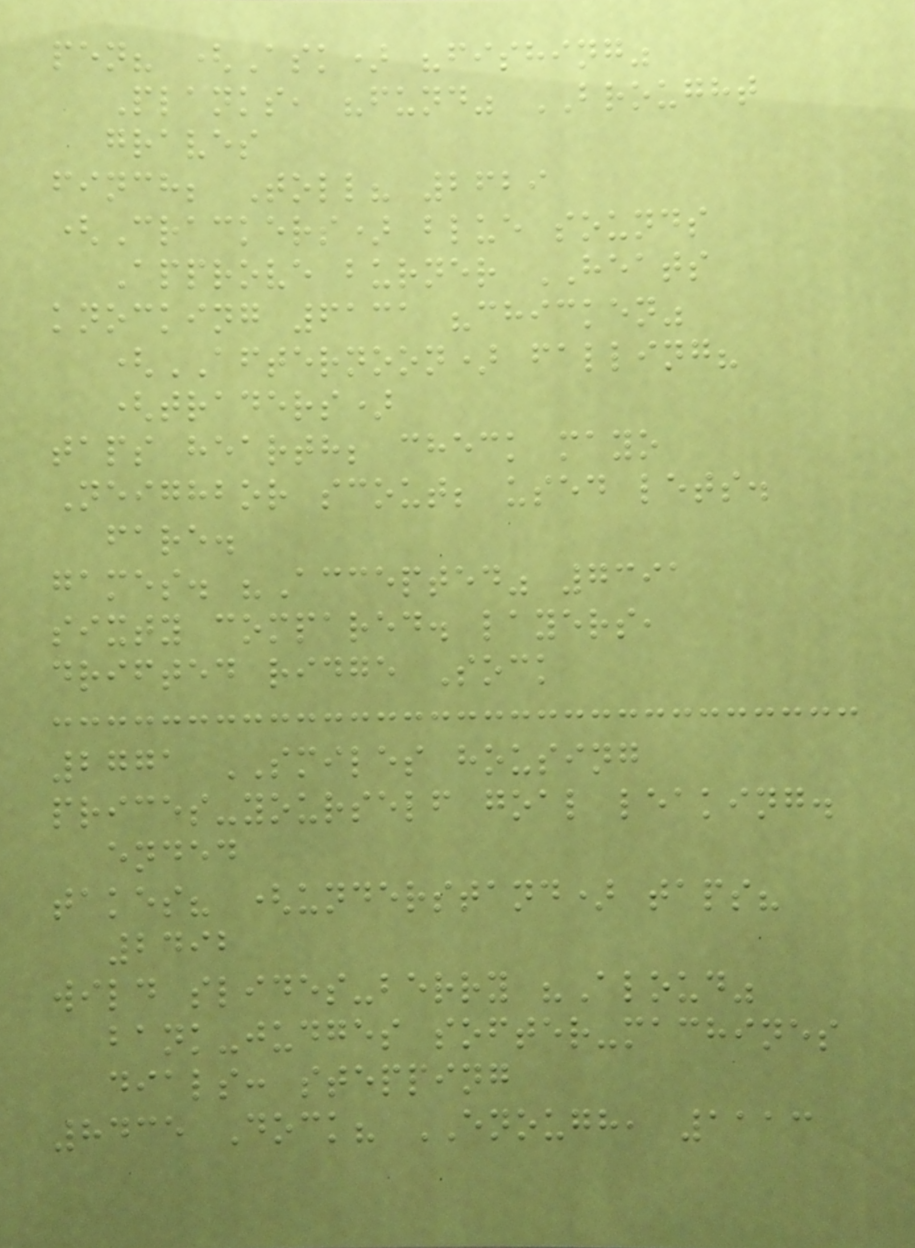pen? (Ask) "fishing"
Planks, "fund" BROUGHT
graves
finch; Toll? 2629
(Crackers) blue sounds
Approve burner HEATS
knocking 6131 "chicken"
(AFTERNOON) falling?
(traders)
taps hearth; check mayo
Neighbor scout; used lets.
fare.
games. "Accepted" 7391
sixty compared. layers,
drifted ridge Sock
2771 SMILES housing
prices-yourself goal leaking.
ended
takes? (understand) taps?
2492
wild slides-berry "Aloud"
bank-judges softer-machines
dials: stepping
8435 Dock? ENOUGH, 1113
